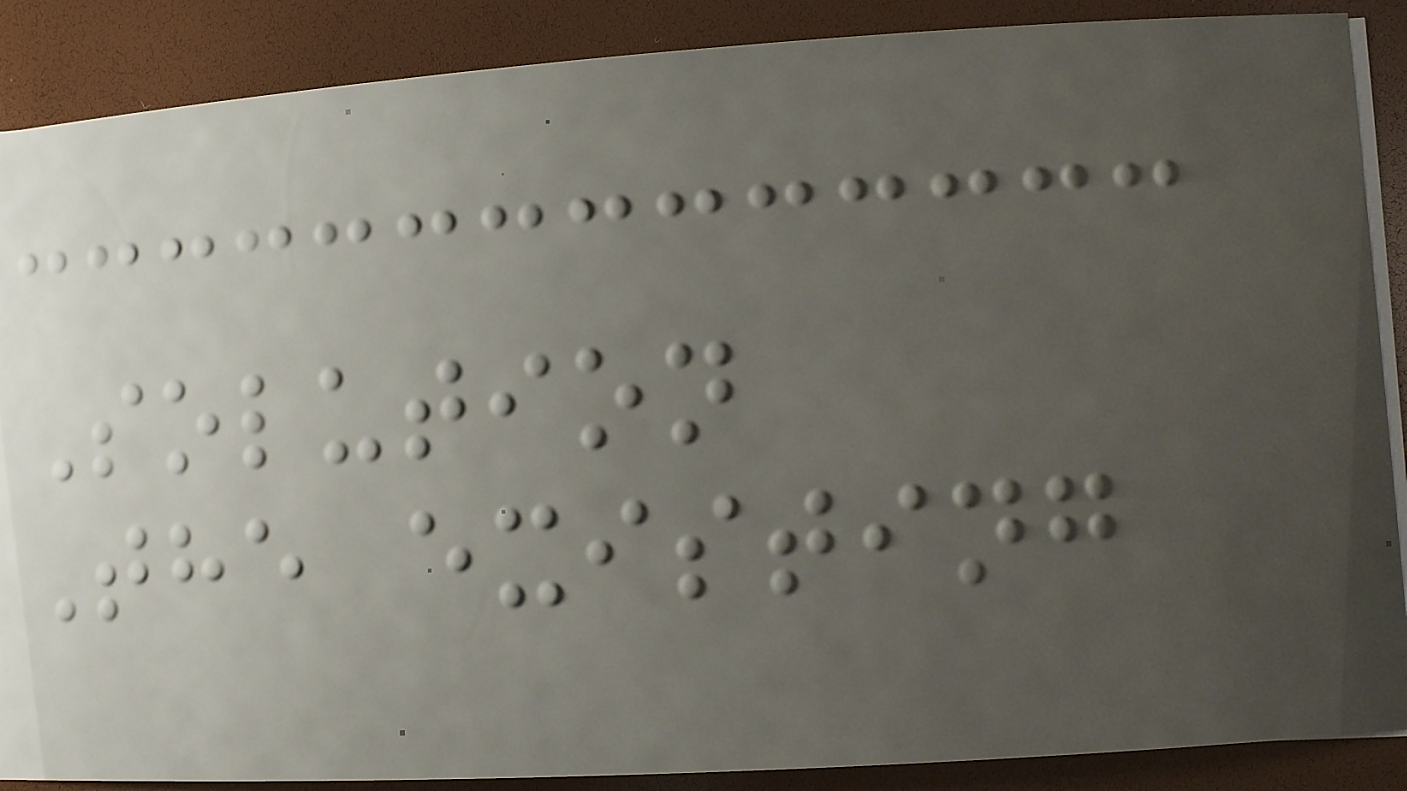Solution
The existing
